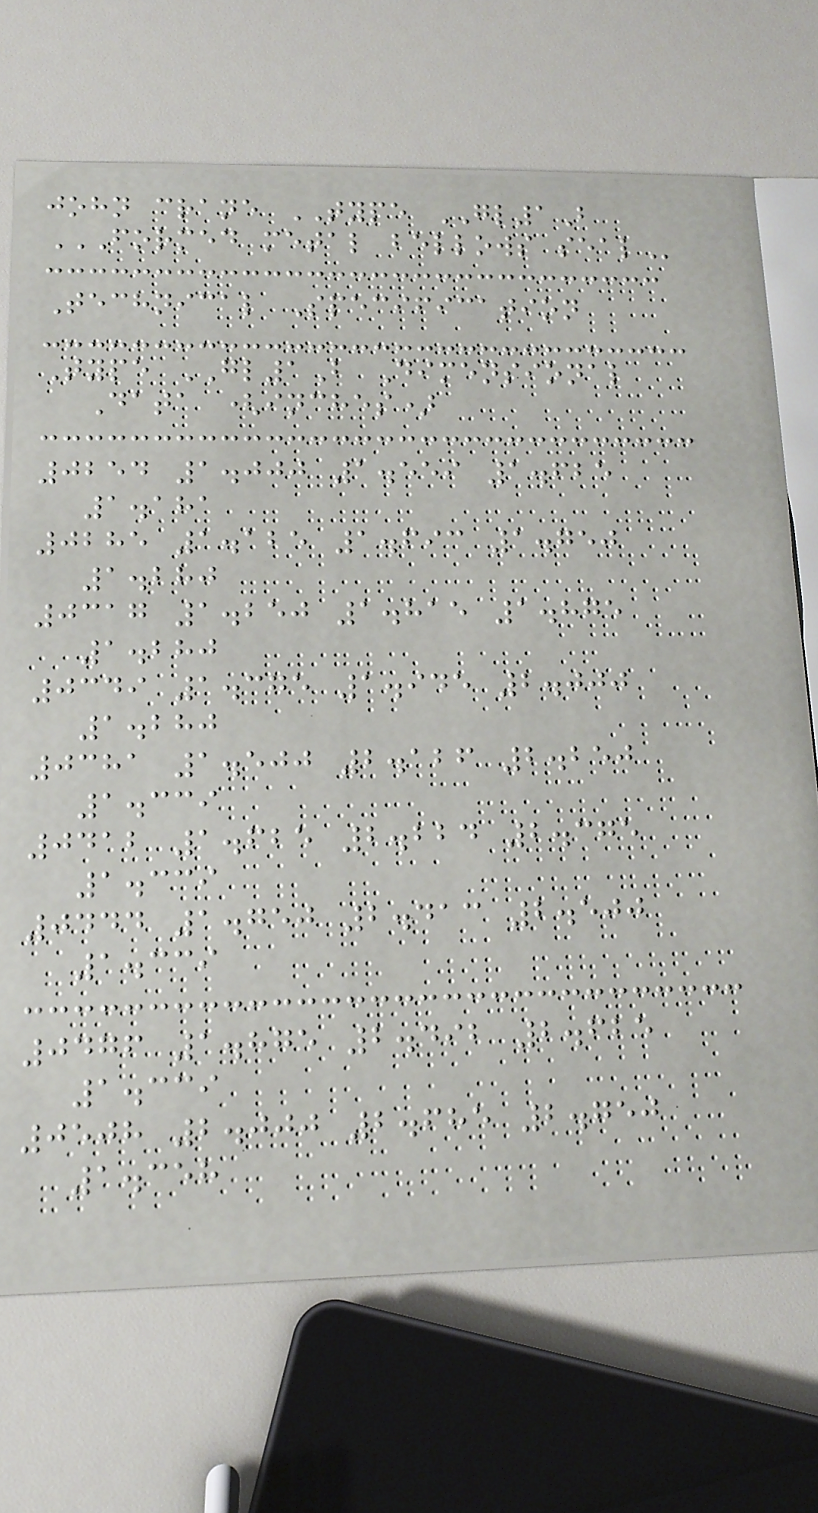john crane TYPE GL1B
FORMED METAL BELLOWS SEAL
Technical Specification
Type GL1B Dimensional
Data (inches)
0254 1.000 1.559 1.625
1.181
0285 1.125 1.693 1.750
1.280
0317 1.250 1.815 1.875
1.280
0349 1.375 1.945 2.000
1.280
0381 1.500 2.126 2.250
1.339
0412 1.625 2.224 2.375
1.339
0444 1.750 2.413 2.500
1.339
0476 1.875 2.492 2.625
1.339
0508 2.000 2.685 2.750
1.358
